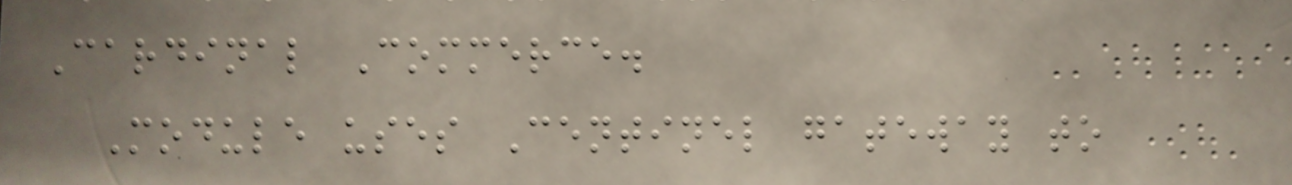Cardinal Commerce.
Module uses Centinel gateway to
